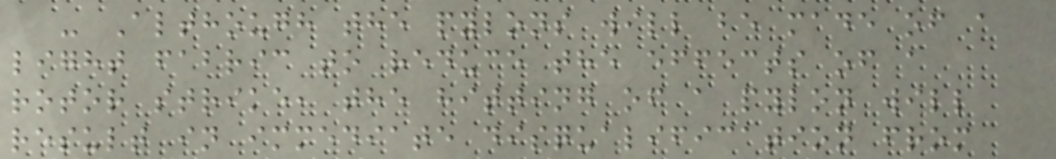- Although the pylons will be made of a
light fabric to reduce the effects of a
rotor strike, the hitting of a pylon will
result in immediate disqualification from
